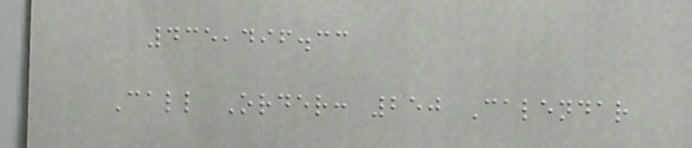435,496.33
Call Order: 250 Calendar
